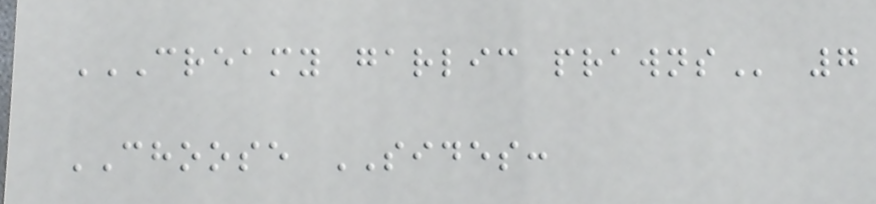CREAMY GARLIC PRAWNS 7
CHOOSE SIDES:
